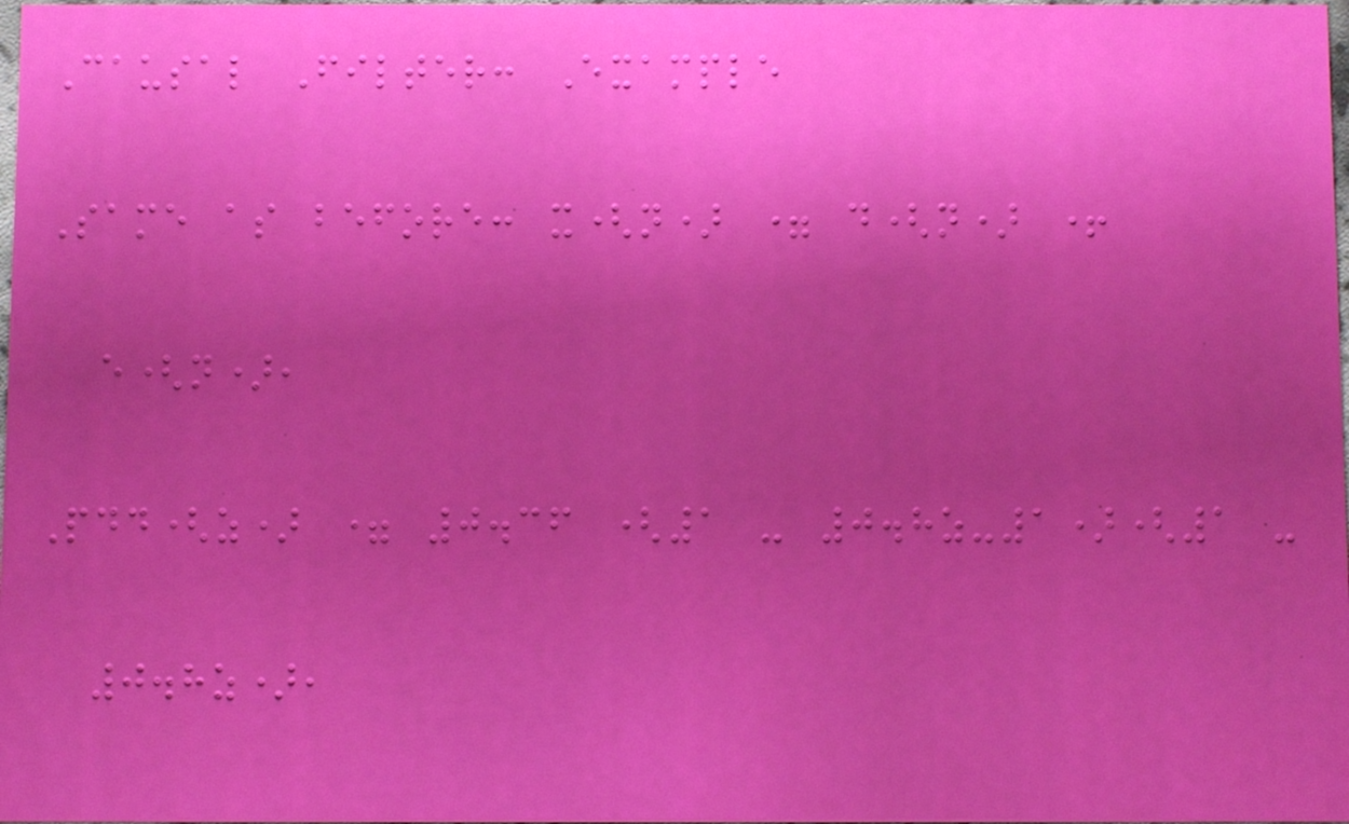Causal Filter: Example
Same as before: x(n) = d(n) +
e(n),
Pdd(z) = 0.36 (1 - 0.8z-1)(1 -
0.8z),
